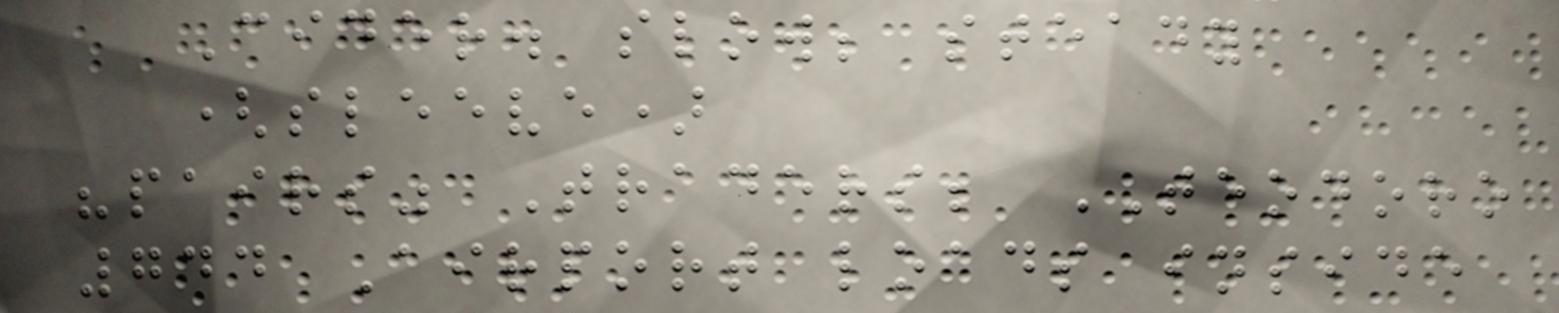Cider. slow; steady
(sleeve)
"pairs" Traders; TEODORO
744 Airport loads inside
